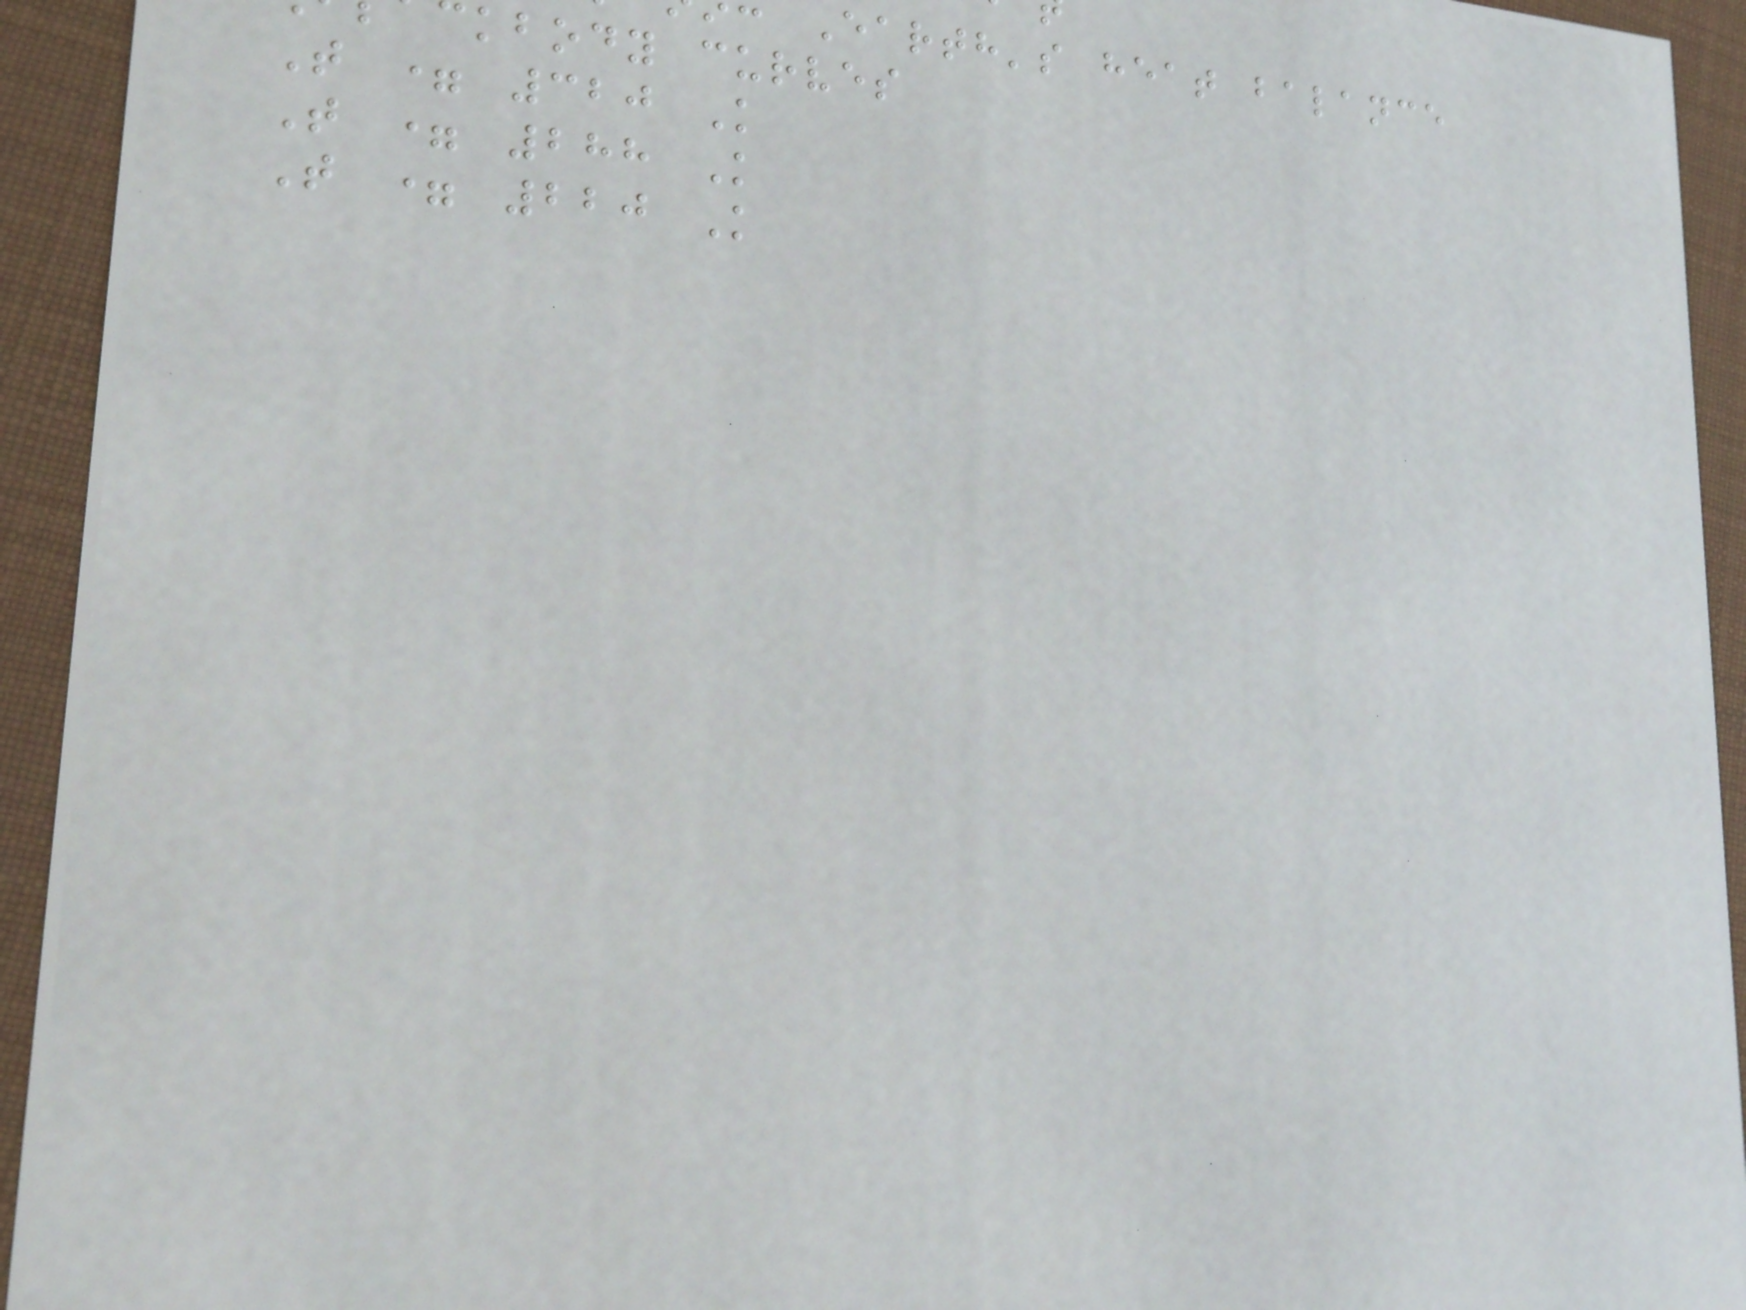Earth's heat balance
kbody curves
T = 320 K
T = 288 K
T = 220 K
